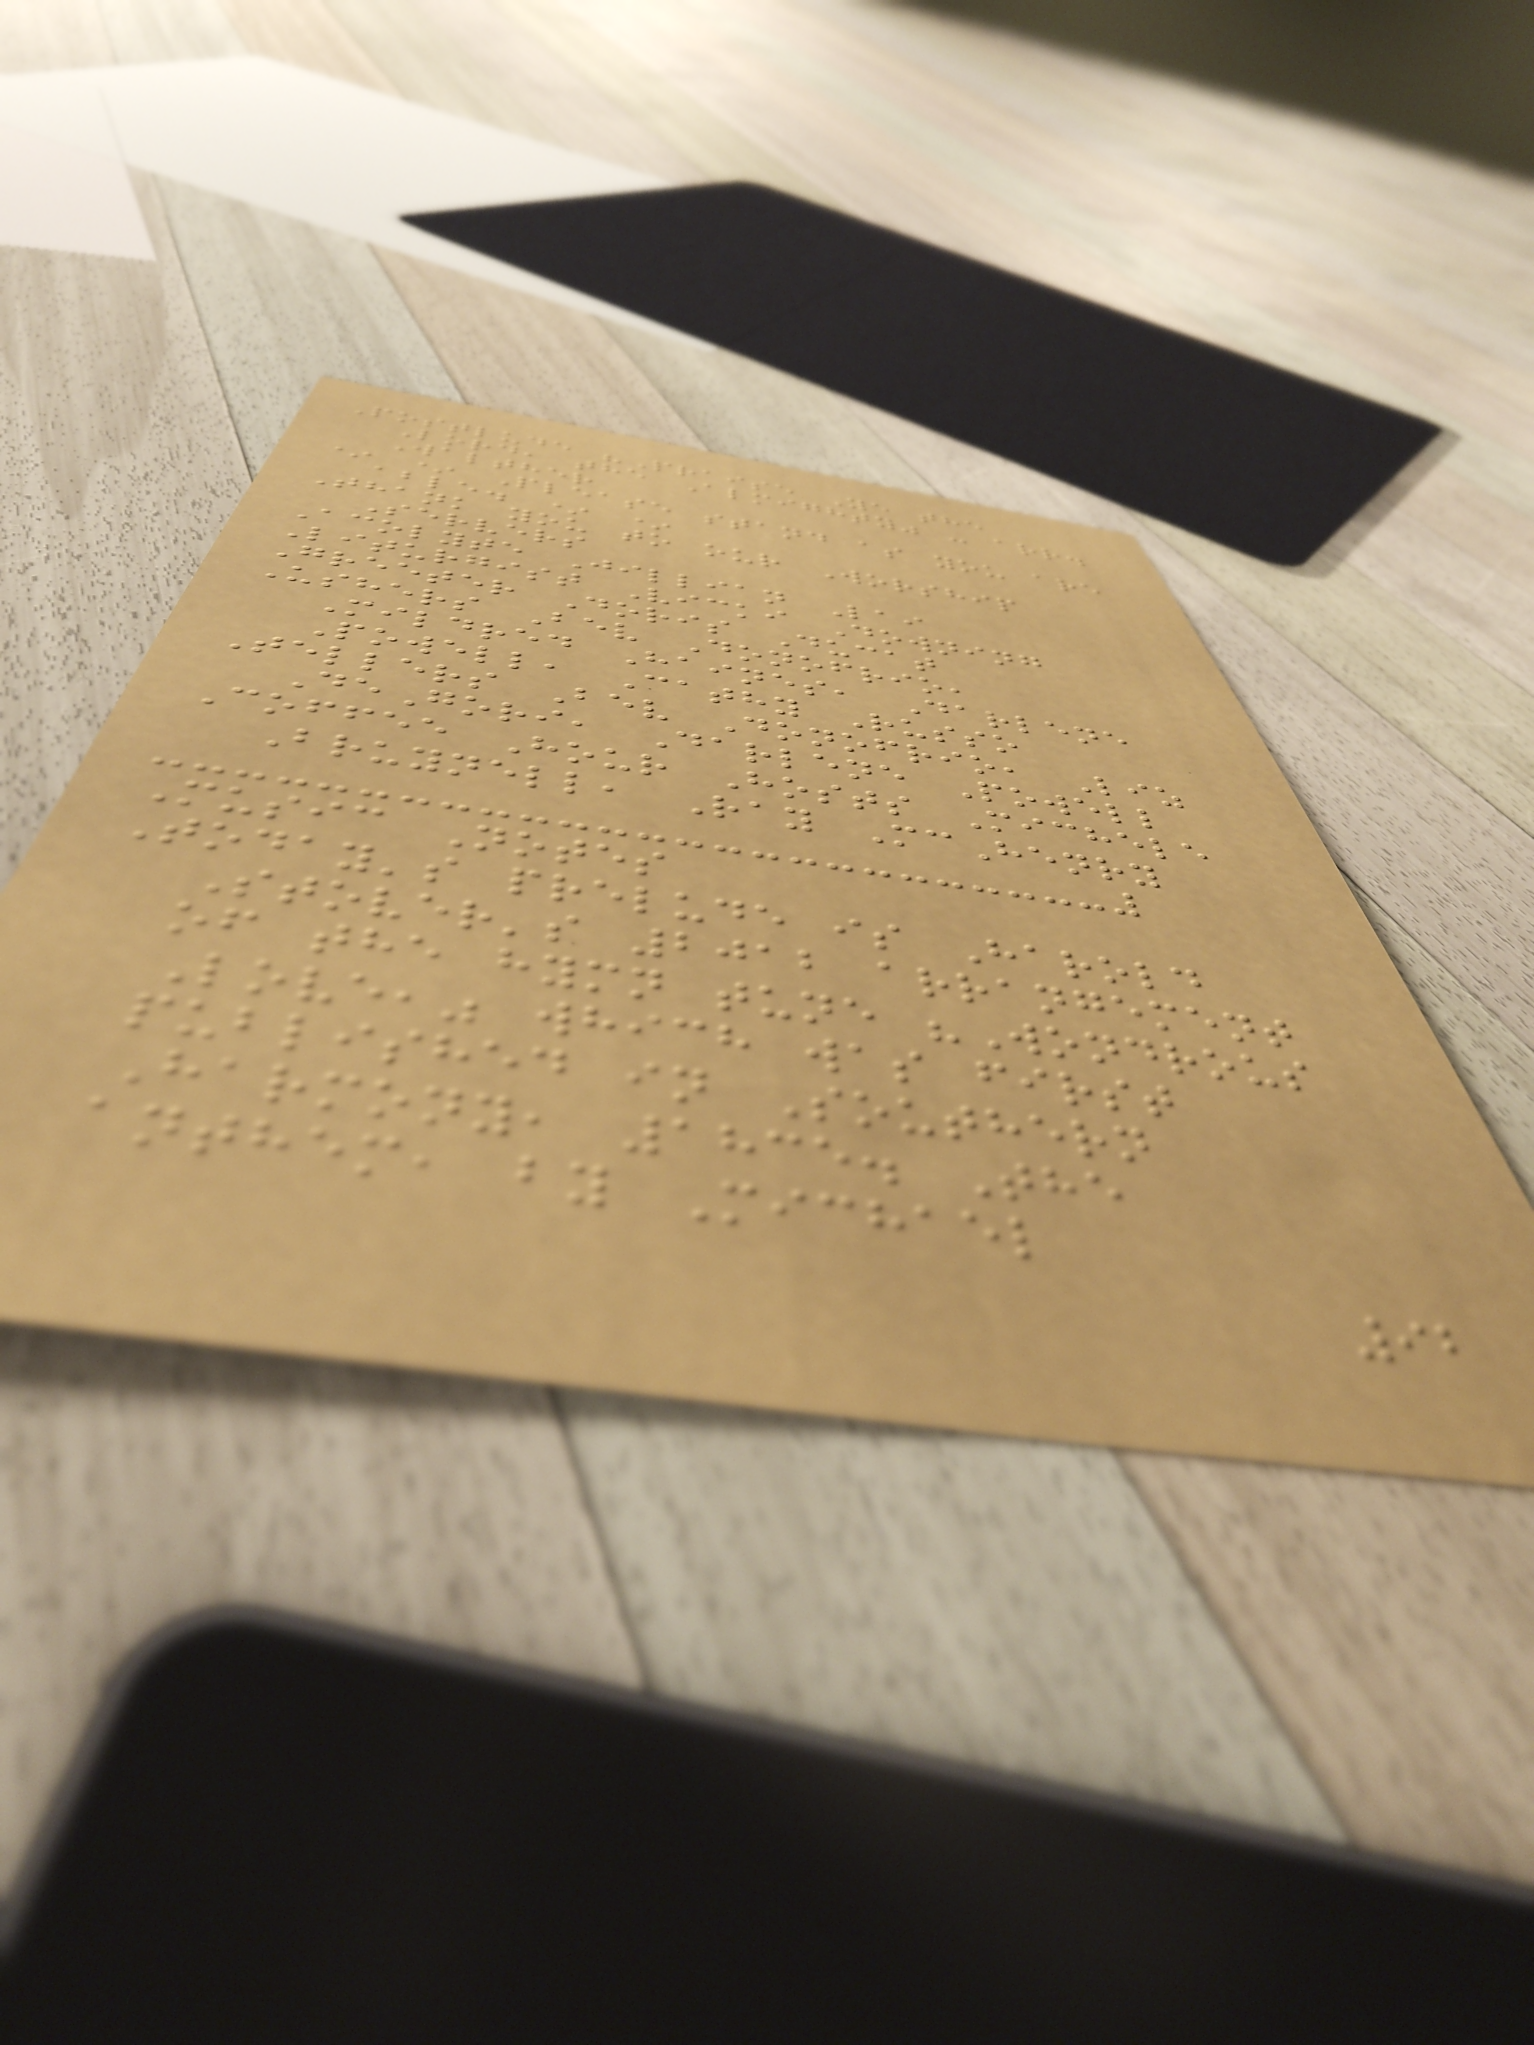Postlude "Praise Ye the
Lord, the Almighty" - arr.
Walther
* * Please stand as you are
able. * *
Thank you to our Worship
Servers
Acolyte Jillian Lai
Liturgist Vicki Downing
Greeter Doris Ducat
Ushers Bev Donofrio,
Mildred Haines, Darlene
Powell, Cathy Russo
Tellers Bev Donofrio, Liz
DeGori, Darlene Powell
Coffee Hour Hosts Michele
Bruynell, Ray McHenry
Music Notes
Today's prelude is Harold
Stover's 2012 arrangement
of the hymn tune "Wondrous
Love," which was first
published in Southern
Harmony, 1835. The
anthem, by Michael
92
